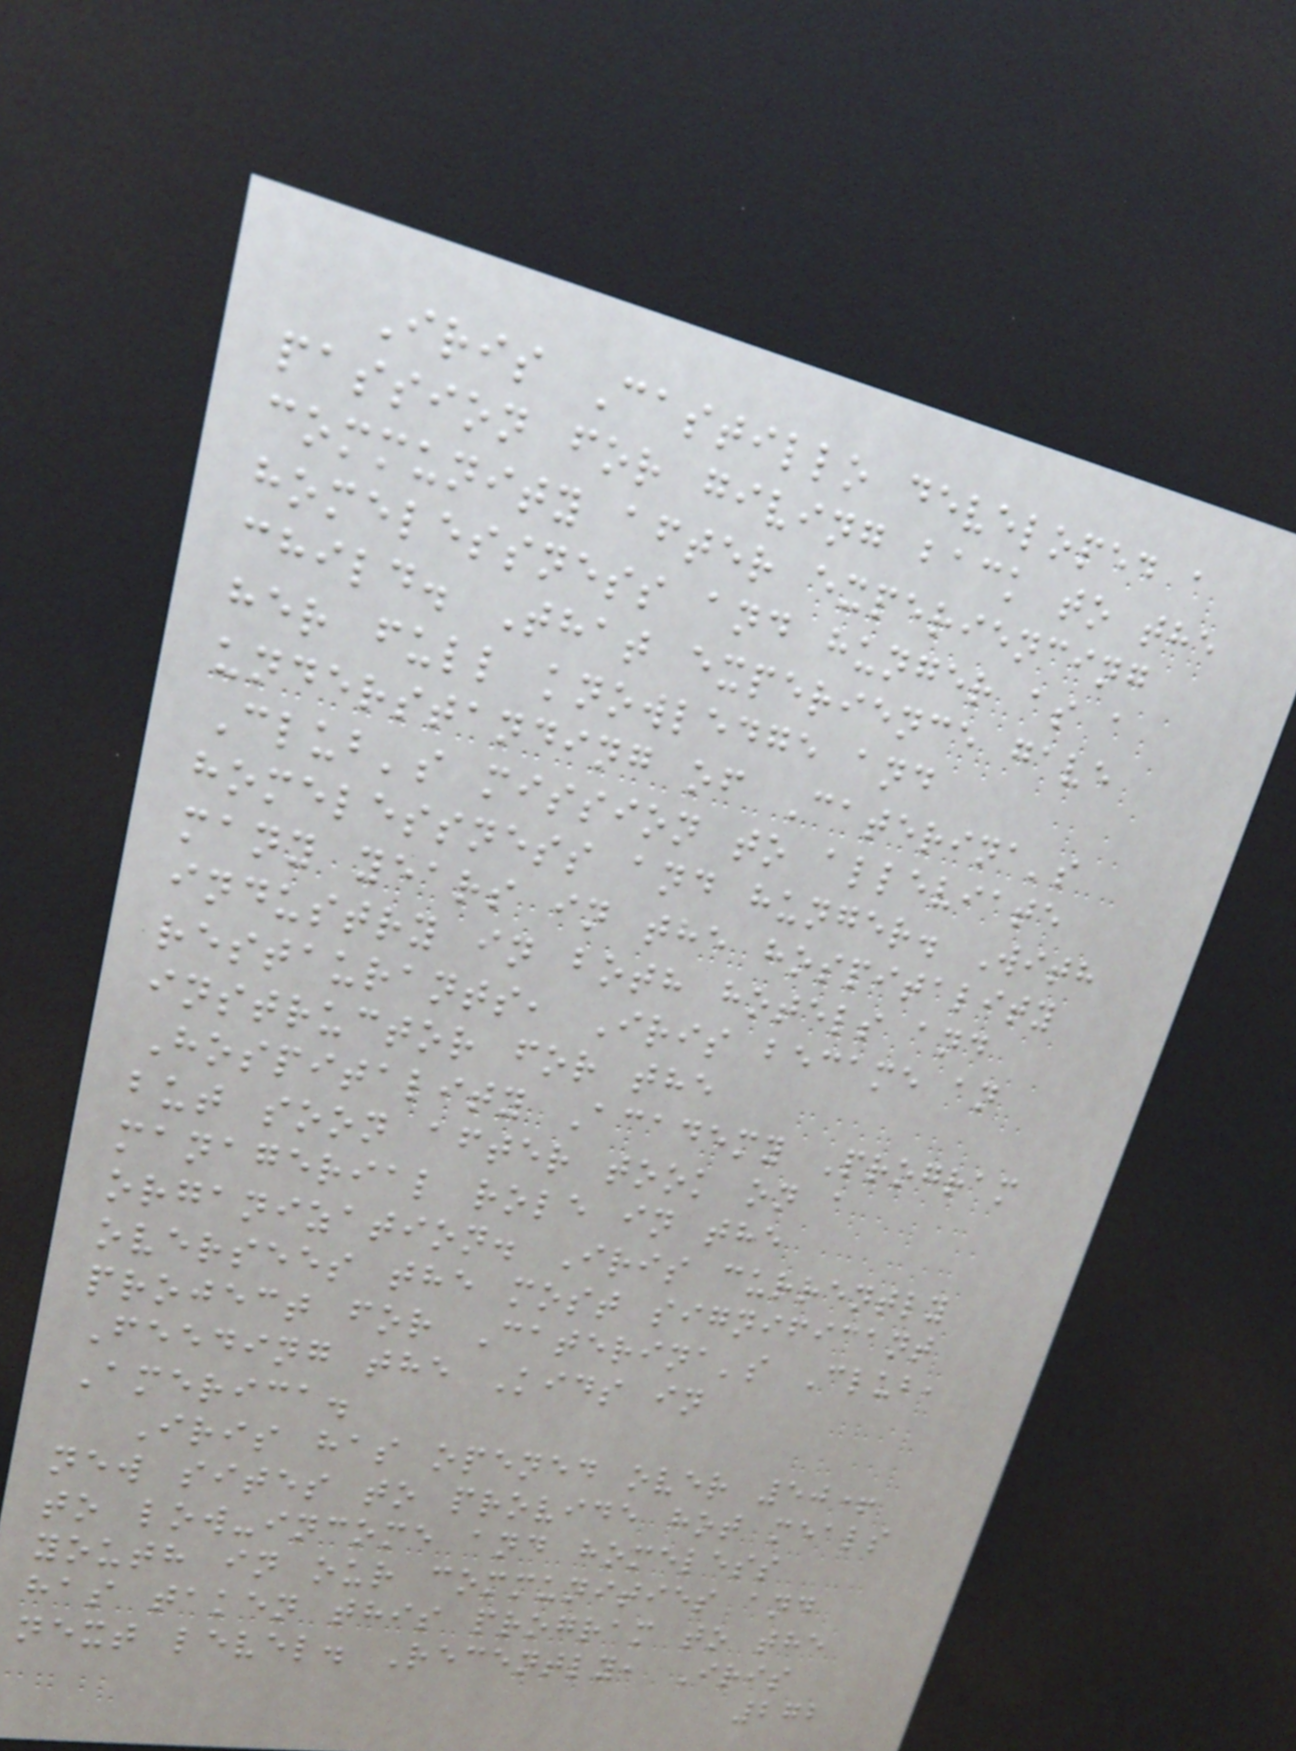Iris Castillo developed a
passion for giving back to the
community after experiencing
homelessness and hunger as a
child. That experience gave
her full knowledge and
understanding of Caterina's
Club's mission to alleviate
homelessness and hunger. With
many years in the hospitality
industry in both hotels and
restaurants, Iris became an
instructor for the
Hospitality Academy Program
but soon after took on a
managerial role in the
organization. Iris currently
oversees the most significant
project for Caterina's Club,
Feeding the Kids in
America.
Iris has opened over 50+
new sites to provide hot meals
to low-income and homeless
youth in our communities and
has taken this program to the
next level. Recently, Iris
272
